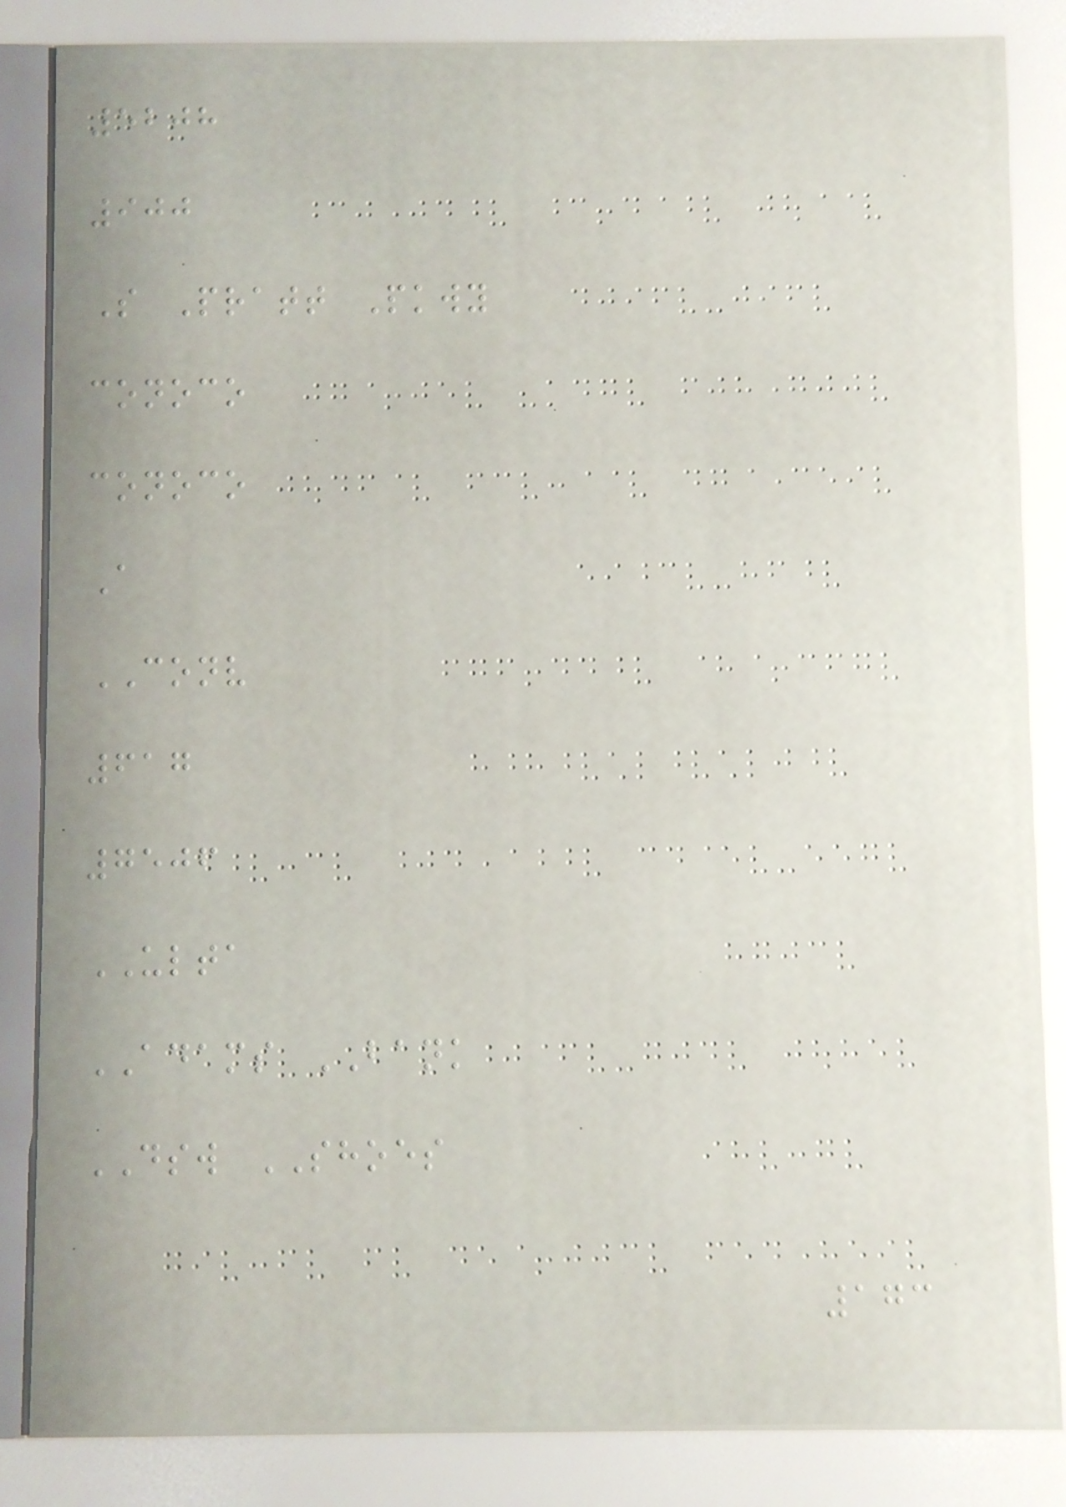5208
900
S Pratt Pkwy
conoco
conoco
A
CONV
617
7506
ULTA
ADAMS BANK
DSW SHOES
173
